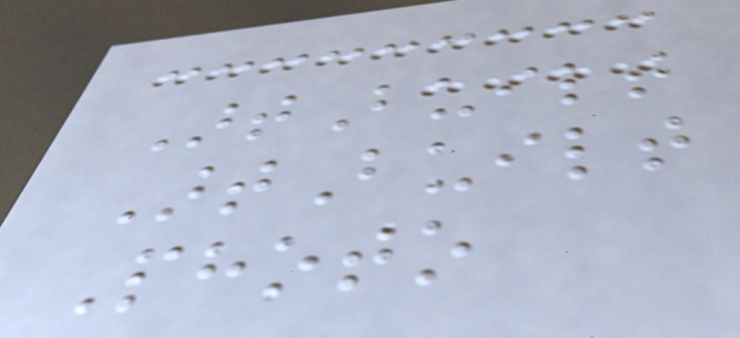ArtBuilt
ArtBuilt
Photo
